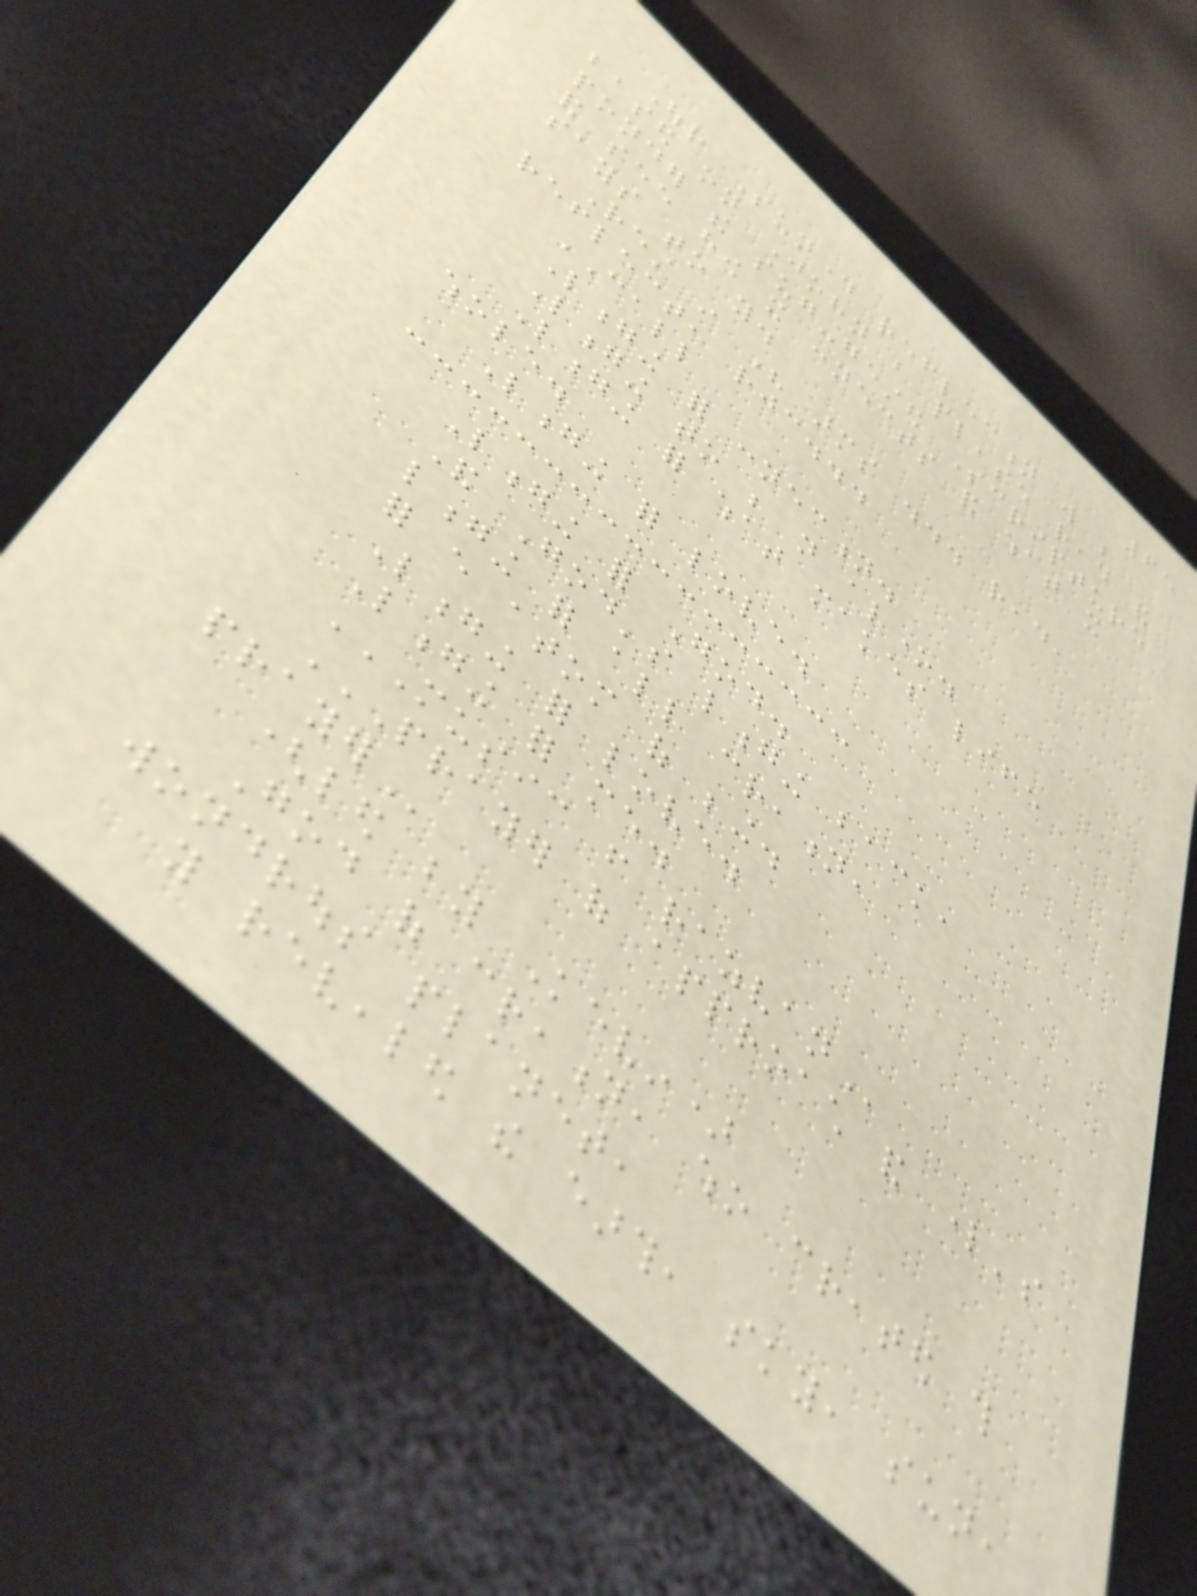65
Our Sunday reflection will be
based on John but please read and
ponder the sug-gested Scripture
and see how it connects and what it
says to you.
Rest in His arms ... read,
reflect, rejoice...
CALL
Longing for connection.
Longing to be not alone.
Longing for what makes life
whole.
Longing for love.
Longing for God.
And God's longing back,
longing for all creation,
for every atom of being.
Longing for love.
Longing for me.
MUSIC FROM RAZVAN
PRAYER OF APPROACH AND LORD'S
PRAYER
(led by Kevin)
God of creation, who created this
wondrous planet,
you revealed the earth, sky, sun,
